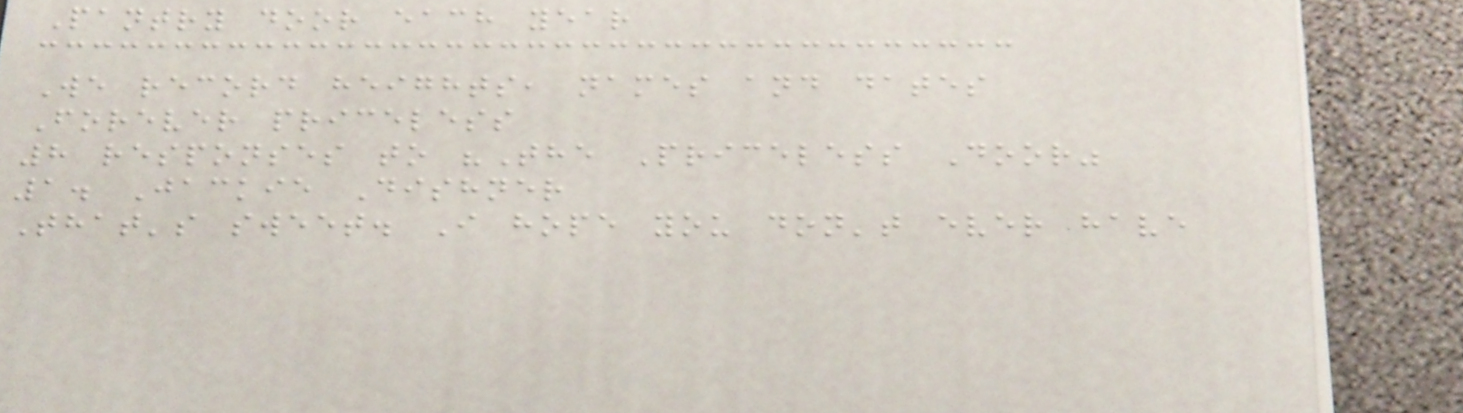Pantry door each year
We record heights, names and dates
Forever priceless
8 responses to "The Priceless Door"
1. Jackie Dishner
That's sweet. I hope you don't ever have
